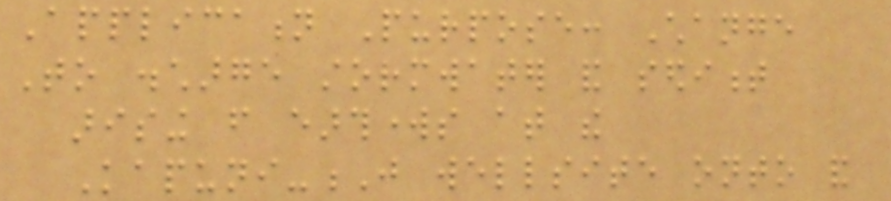Application Purpose: Change
To discharge stormwater and sediment
arising from earthworks at the
Kapuni-J wellsite onto and
